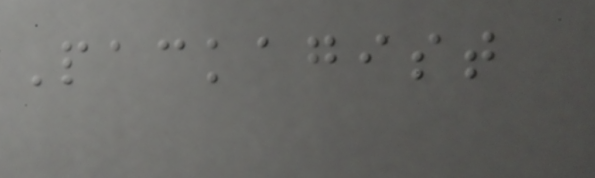Packagist
